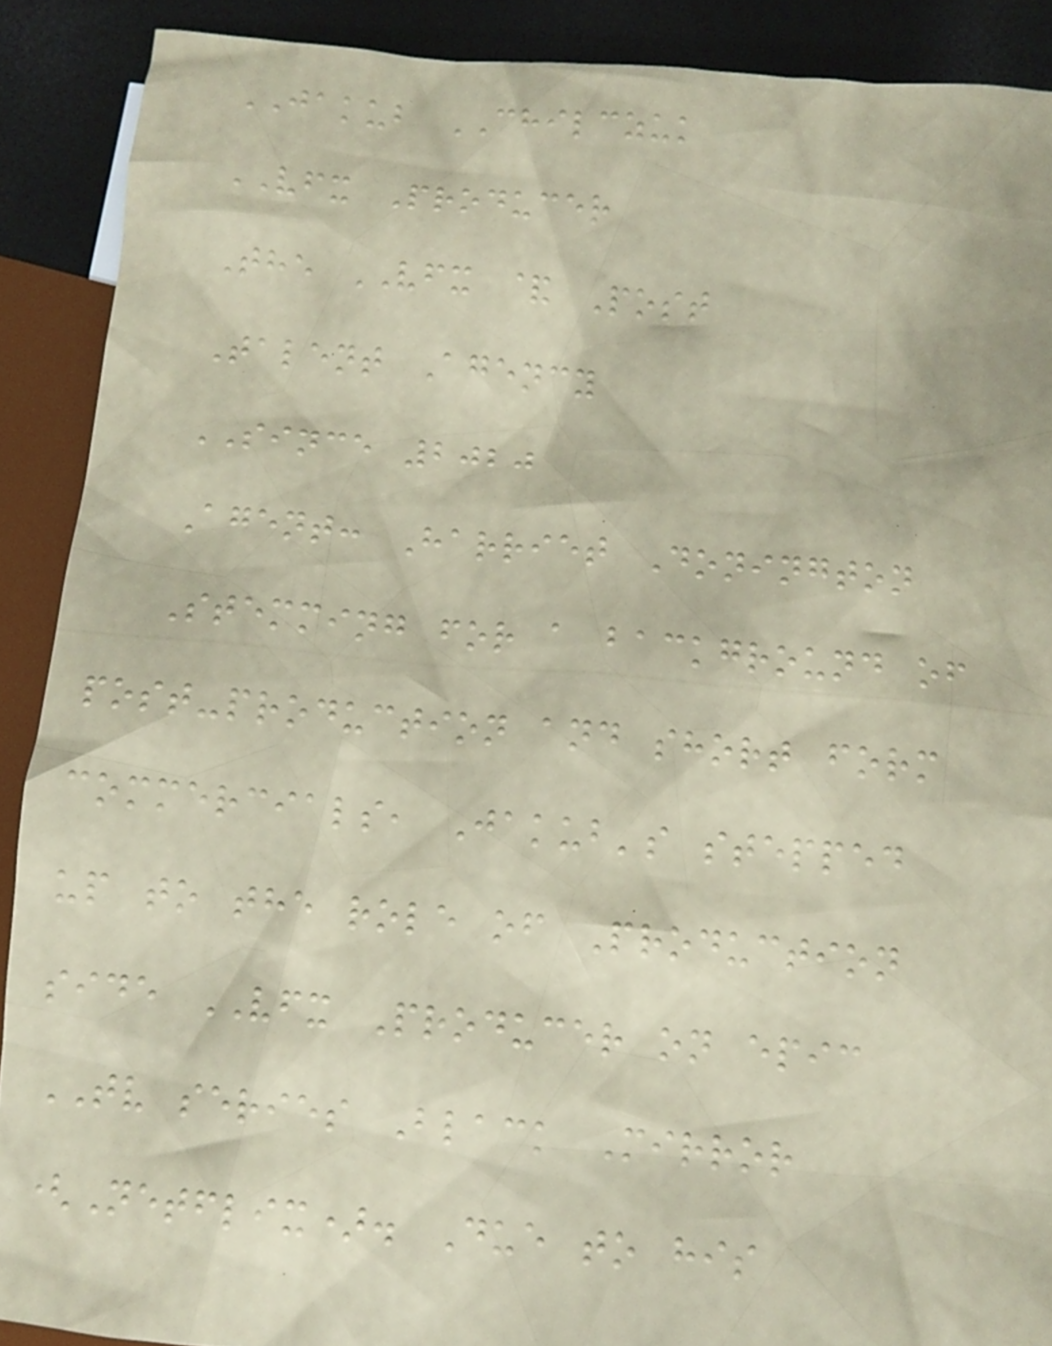JAKUB CHILCZUK
VFX Producer
The VFX & Post
Talent Agency
SINCE 2020
Agent: Harriet Donington
Stemming for a background of
post-production and short form
commercials, Jakub's stepped
up to the role of Production
side VFX Producer on epic
TV series Black Mirror
(Netflix). Due to his
